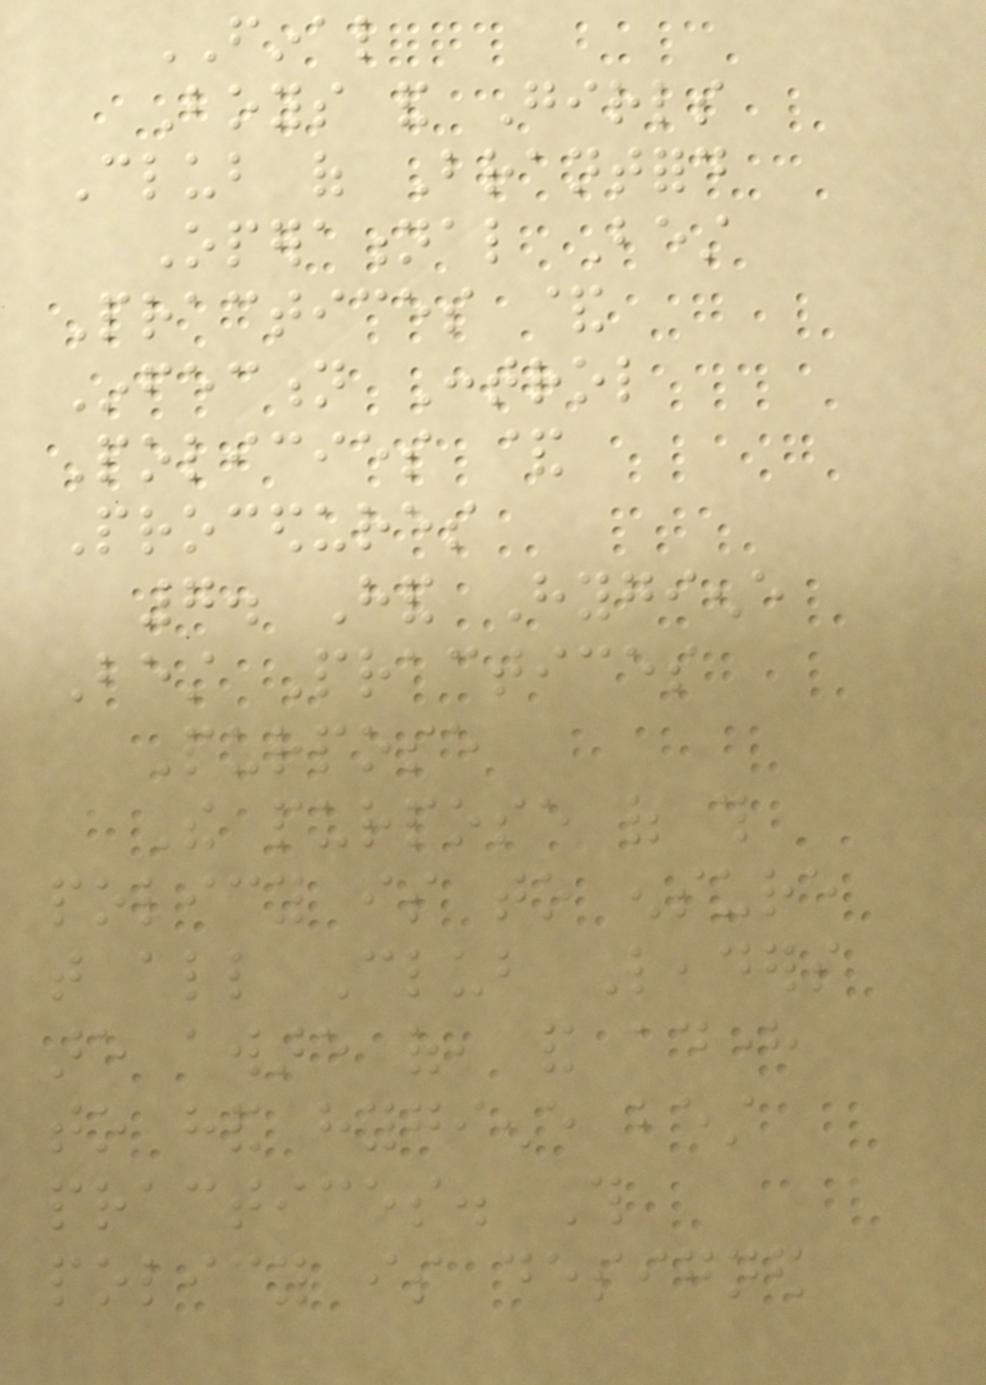FINAL
Boys and Girls
Club of Brantford
Operational Best
Practices &
Infection Control
Policies &
Procedures
7. Hand Hygiene
Best Practices
Purpose
The purpose of this
policy is to ensure
that all Club Leaders
are aware of, and adhere
to hand hygiene best
practices. This
policy is designed
